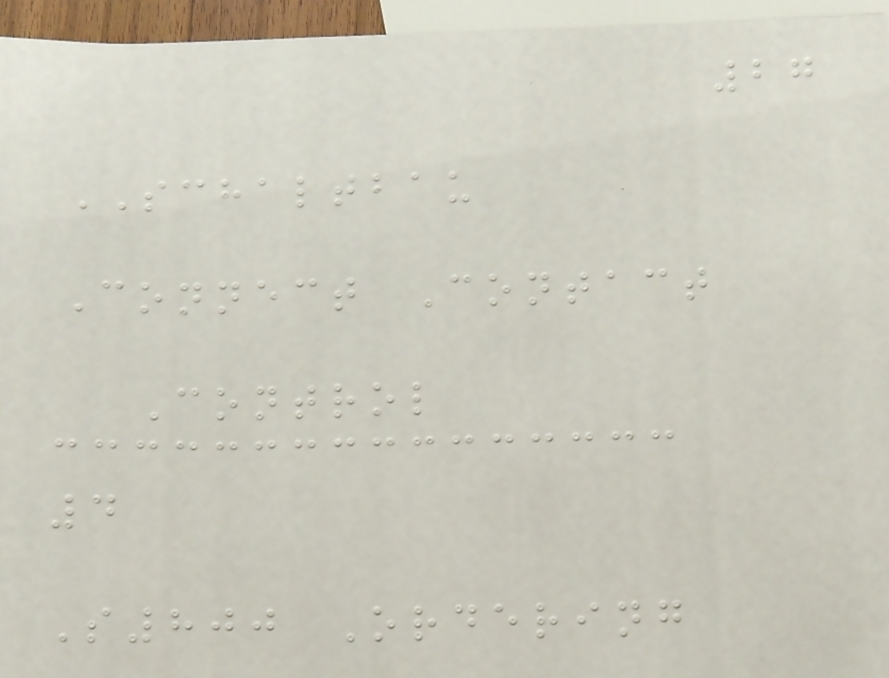27
SCHALTBAU
Connect Contact
Control
4
S800 Ordering
